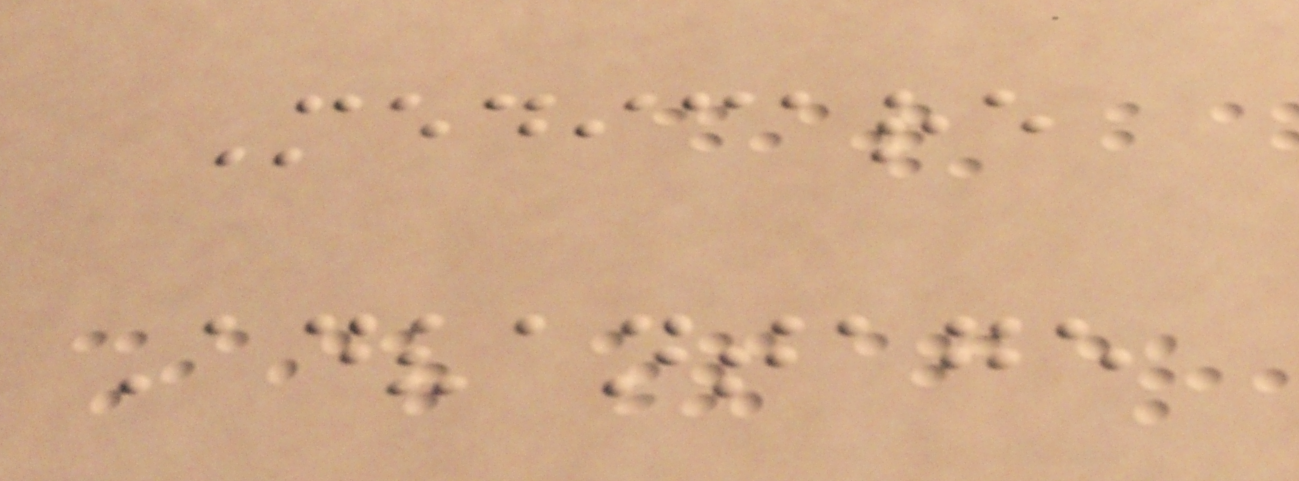Medicare
Advantage
